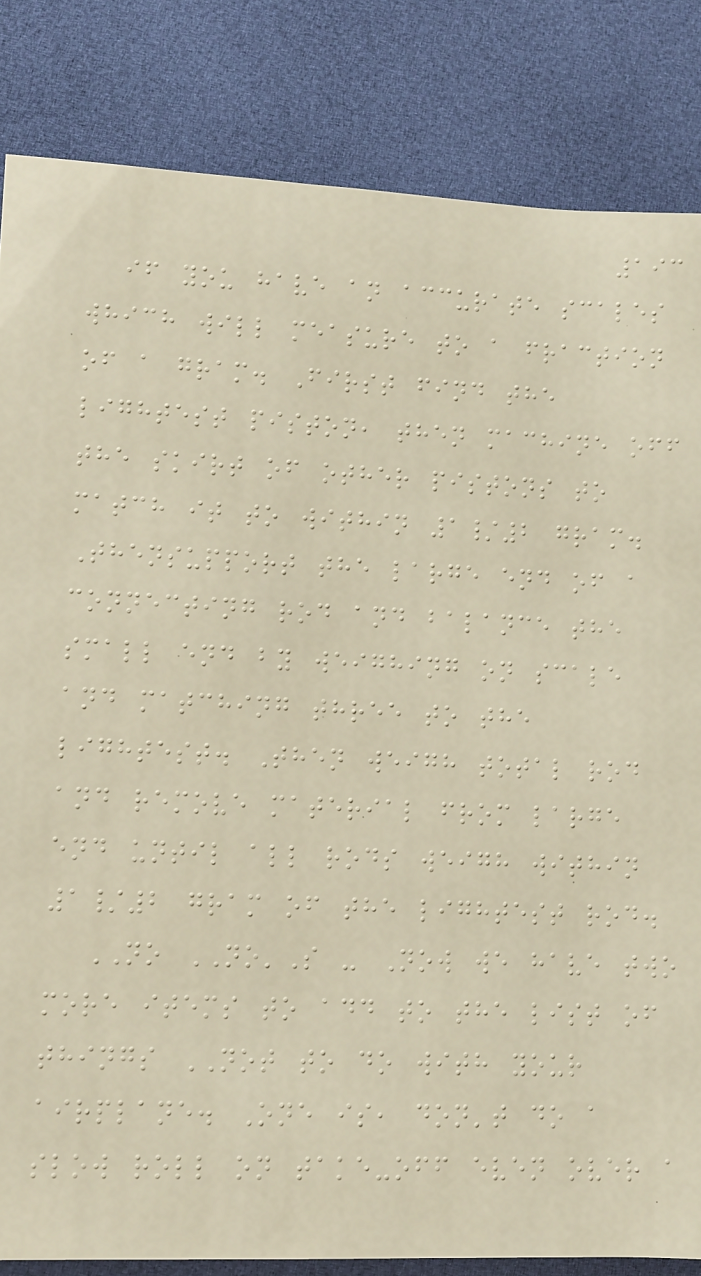193
if you have an accurate scales
which will measure to a fraction
of a gram. First find the
lightest piston, then machine off
the skirt of other pistons to
match it to within 1/2 gram.
Thensupport the large end of a
connecting rod and balance the
small end by weighing on scale
and matching three to the
lightest. Then weigh total rod
and remove material from large
end until all rods weigh within
1/2 gram of the lightest rod.
NO NO'S - Now we have two
more items to add to the list of
things NOT to do with your
airplane. One is, don't do a
slow roll on take-off even over a
